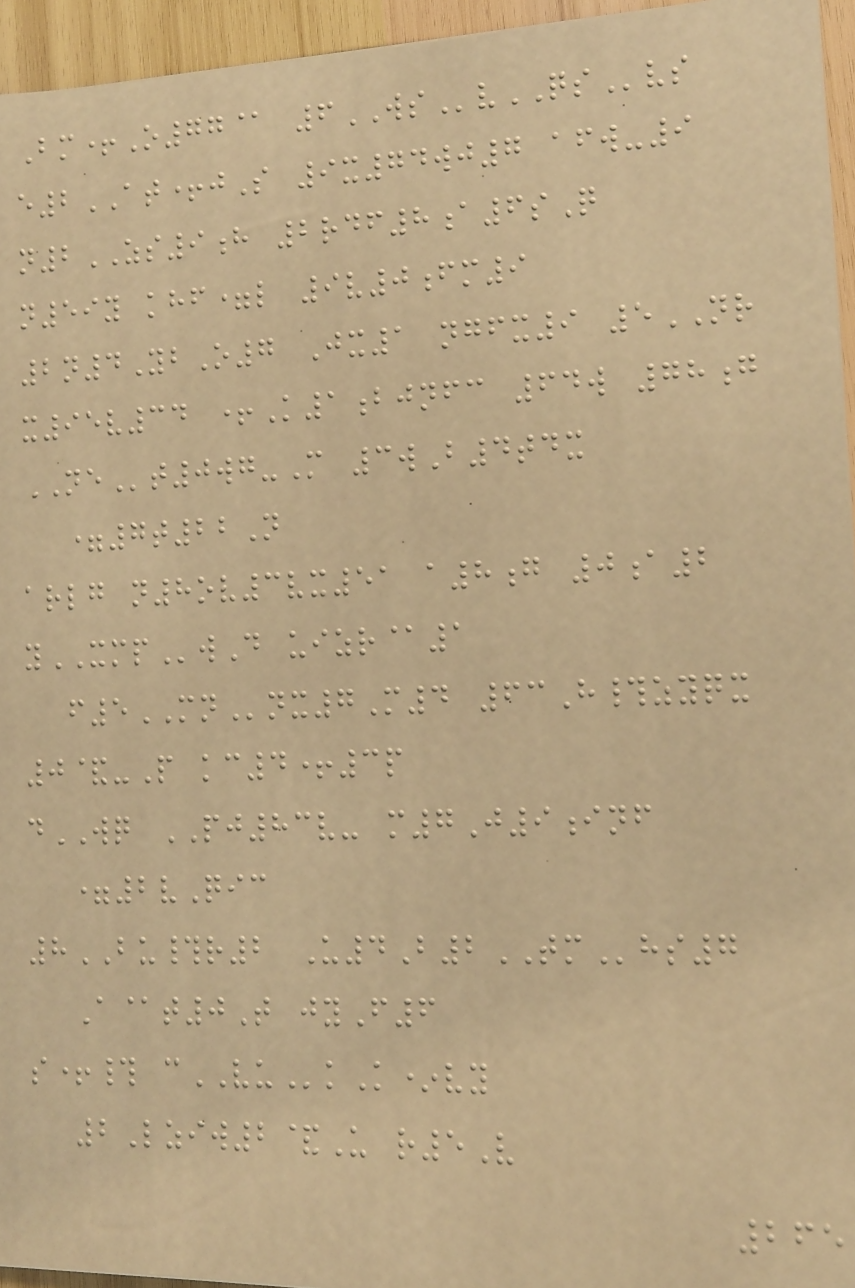Bm+O77@ 6WSvQSvs
e2AT+jS 9x74wj7 afw-9
n2ZS9h 2rdf8a6sQ
n59y khf=l 9v0fm9
2n4YbO7 Jx1 ngfx9 5NR
x95v34 +K1bjnfc 64w 78g
NEt0wg-M 3wB4tdx
=7t22N
arlg n8ov3vx51 a8g 0a2
yXMPwD uizr@1
f5MNnx7M4 63H#zyqx
0&-P kc4+3p
dWQ PJ83v- m7J9inf
=2vQic
8BU#r2 U4B2TMhs7
A@t0T jyF6
s+# cVUkK*vy
2Lziw2&U r5V
265
